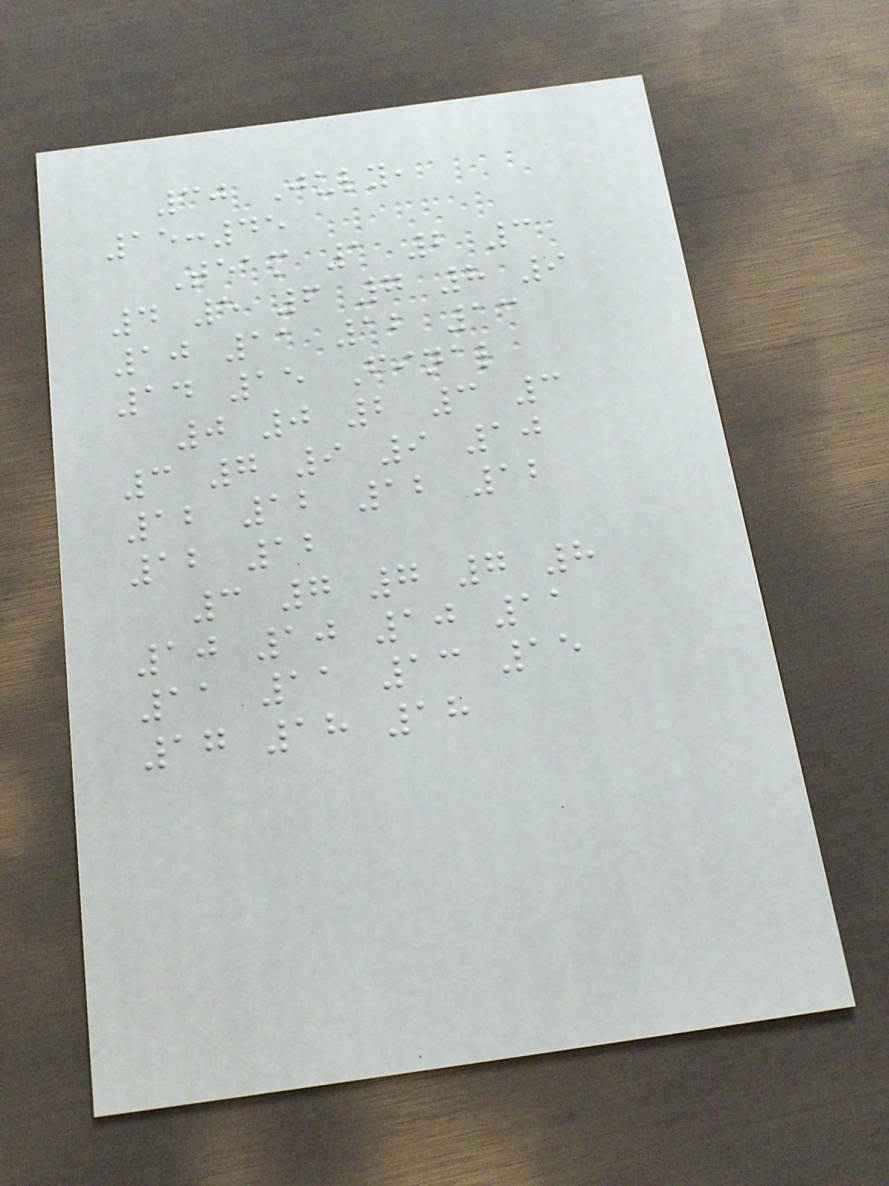30 July,
15:45
Team 1 2 3
4 5 6 7 8 9
10 11 12 13
14 15 Final
0 0 2 3 3
3 7 9 9 10
12 12 12 12
12 12
3 7 7 7 8
10 10 10 11
11 11 13 15
17 18 18
